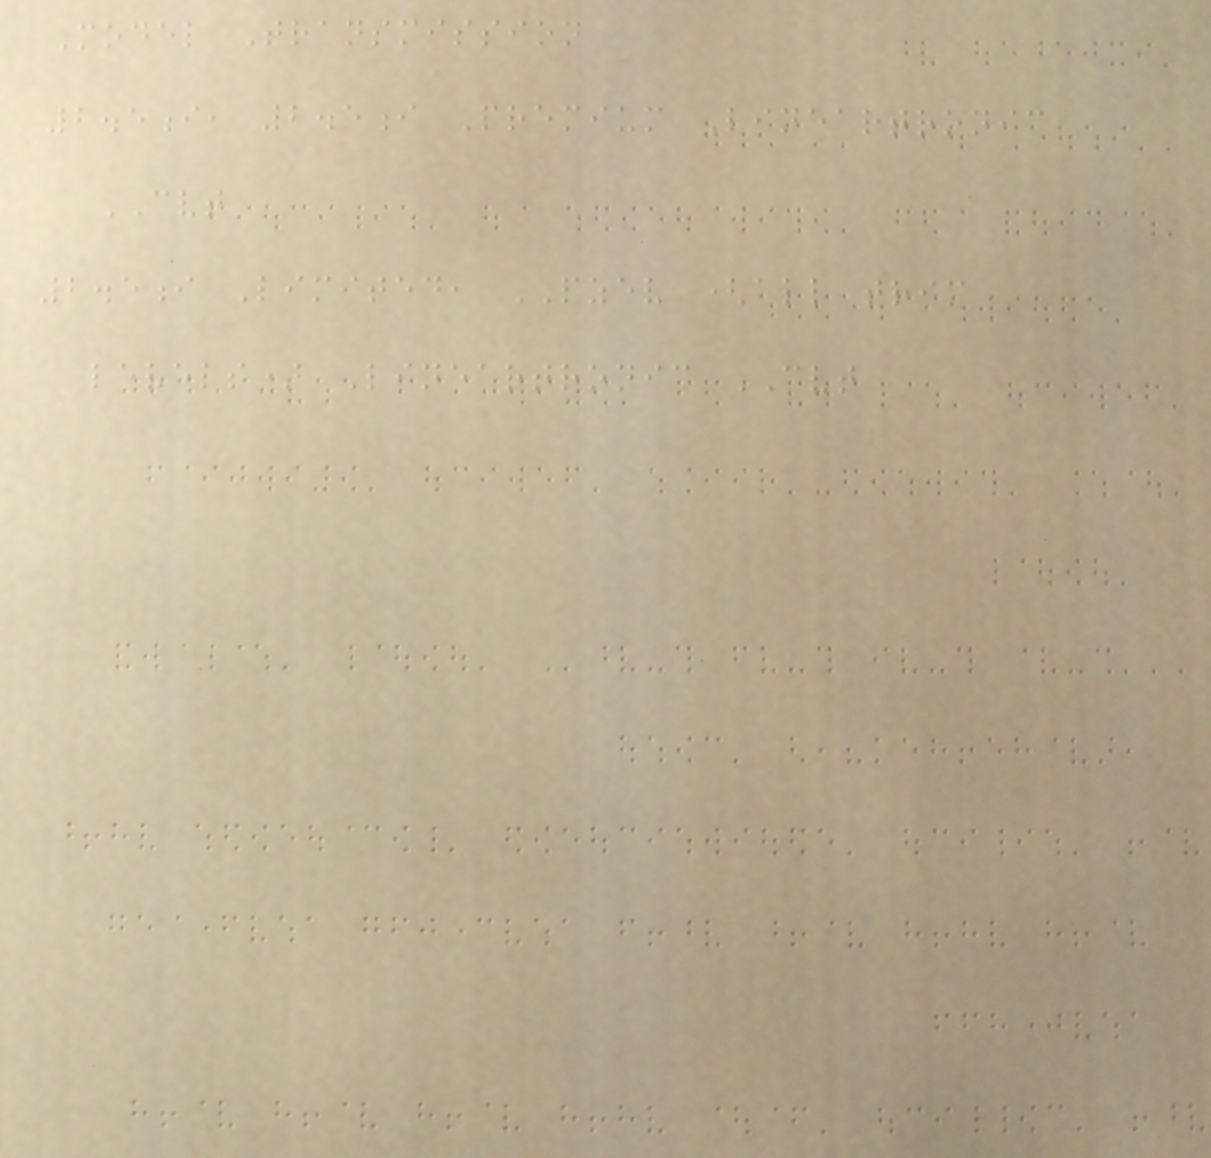Model Transmission
2.5i, 2.5i Premium Lineartronic
CVT
2.5i Limited, PZEV (all trim
levels) Lineartronic CVT
